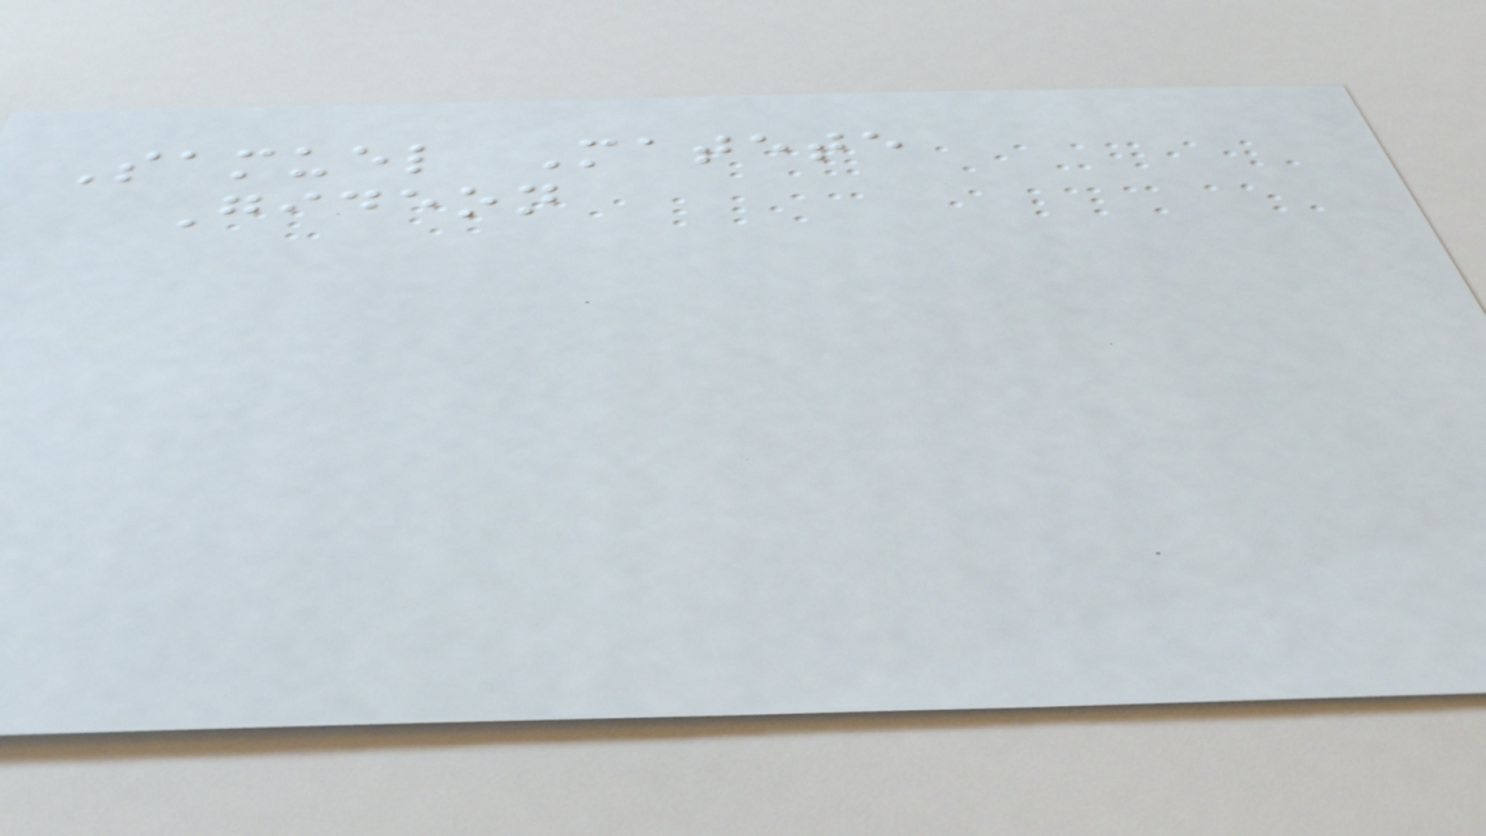Samuel Matete
Gideon
